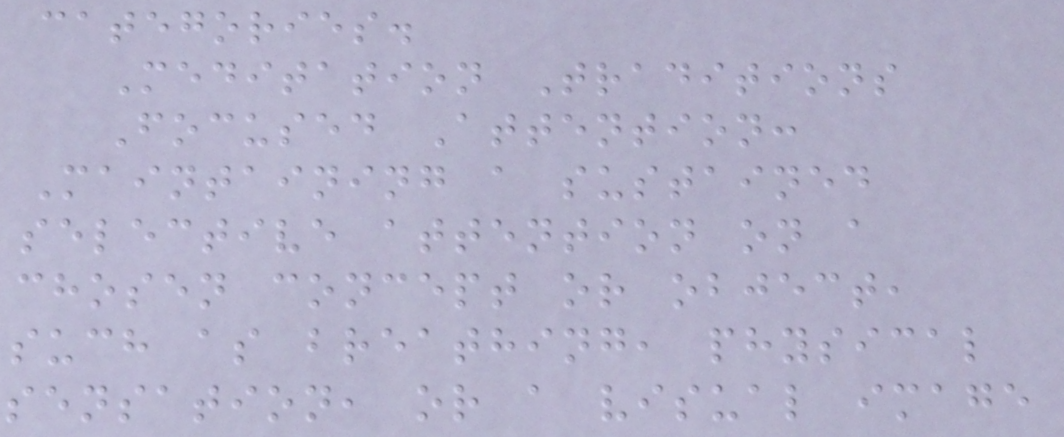categories.
Meditation Traditions
Focused Attention:
Maintaining a sustained
selective attention on a
chosen concept or object,
such as breathing, physical
sensation, or a visual image
